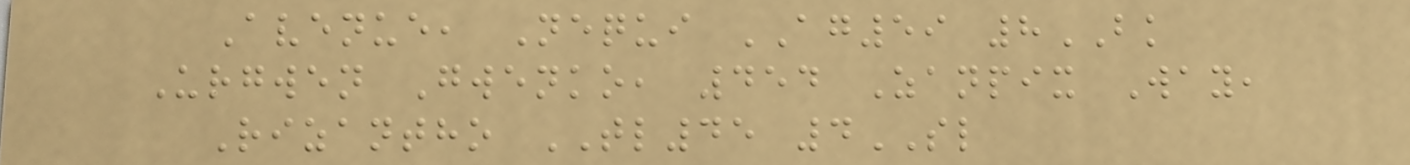Avenue, Nequi AG59 8BK
Urgwen Gwenko, 454 Zanpix Way,
Rizantho TL45 4SL
